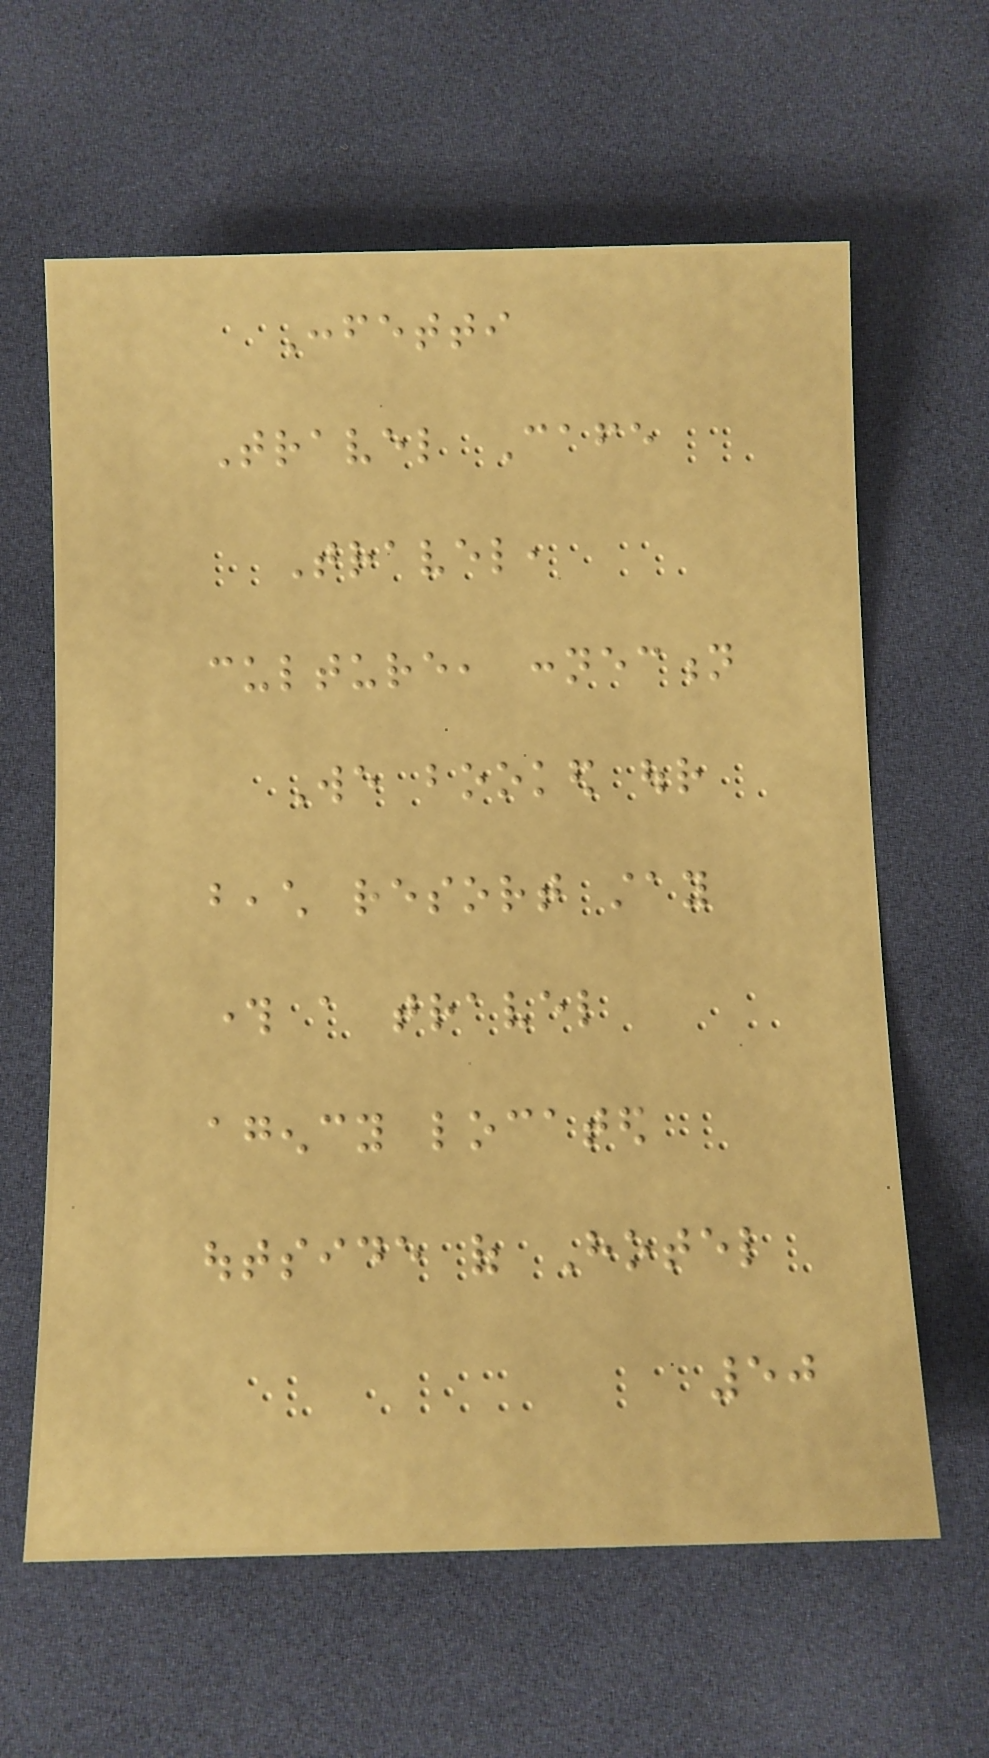Confetti
Travel Cafe
Travel,
culture, connection
We booked our
beach resort stay
through a travel
agency located
outside of Hotel
50
